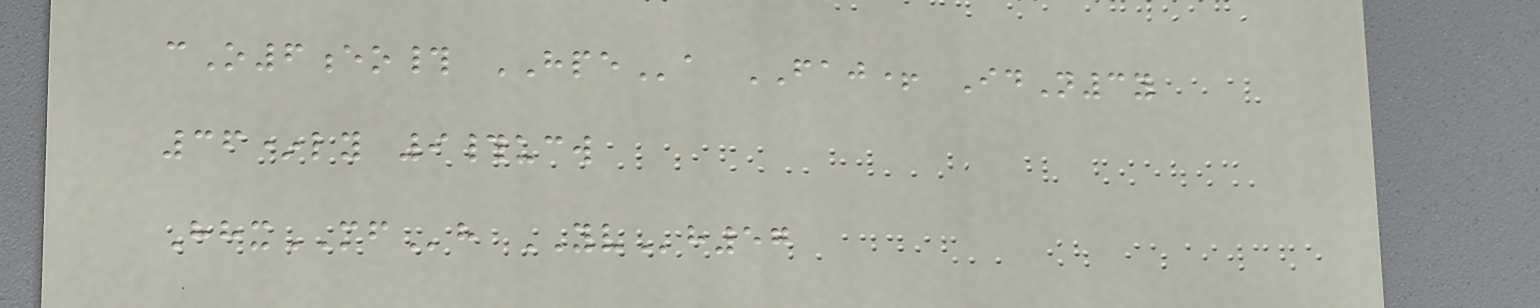cO6eo# HPEa FAJ+ IdN3y
36*ly 9#ucw
HhxMFh YVh57
